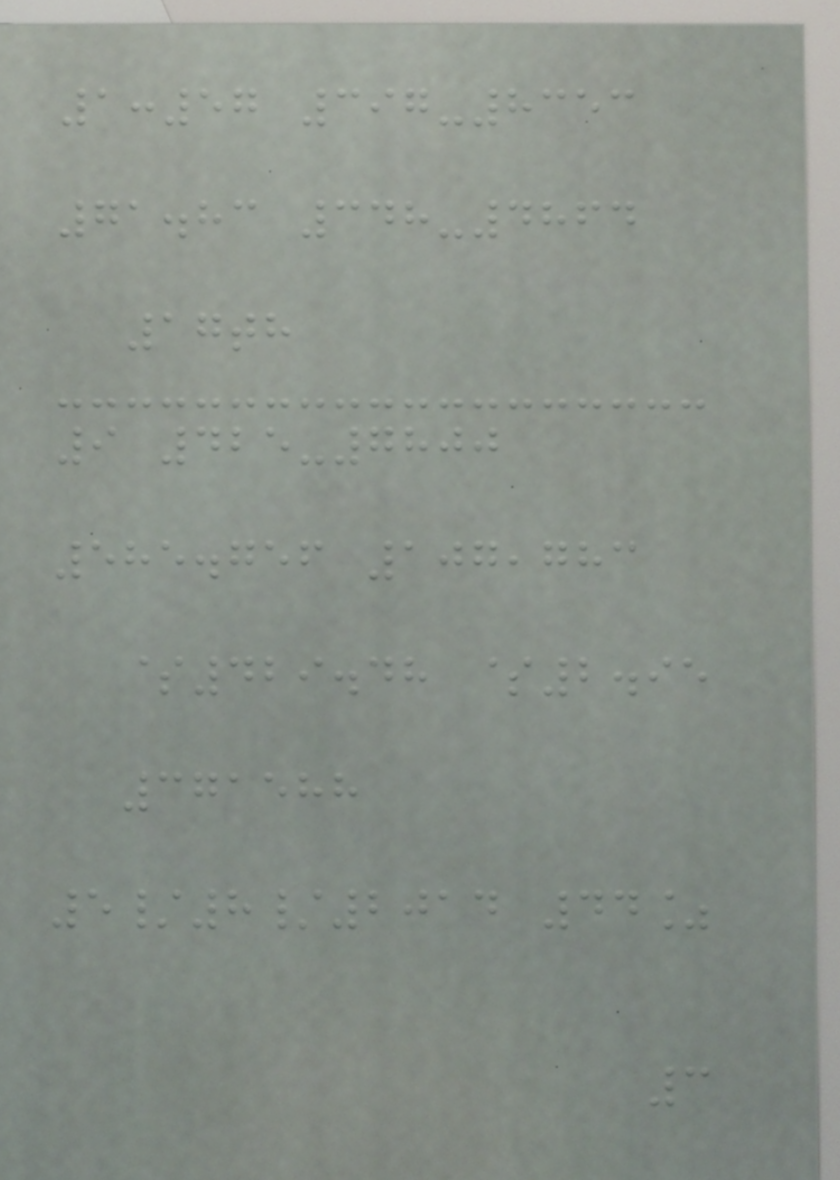1:57 397-8353
71.83 348-4864
17th
9 425-7800
585.756 107,783
$429.48 $2.95
371588
5/8/2014 44%
3
